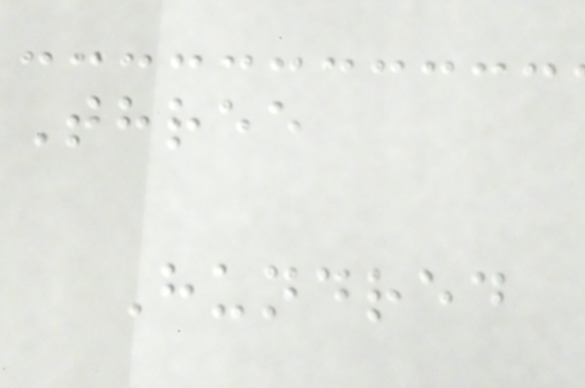Three
Hundred
